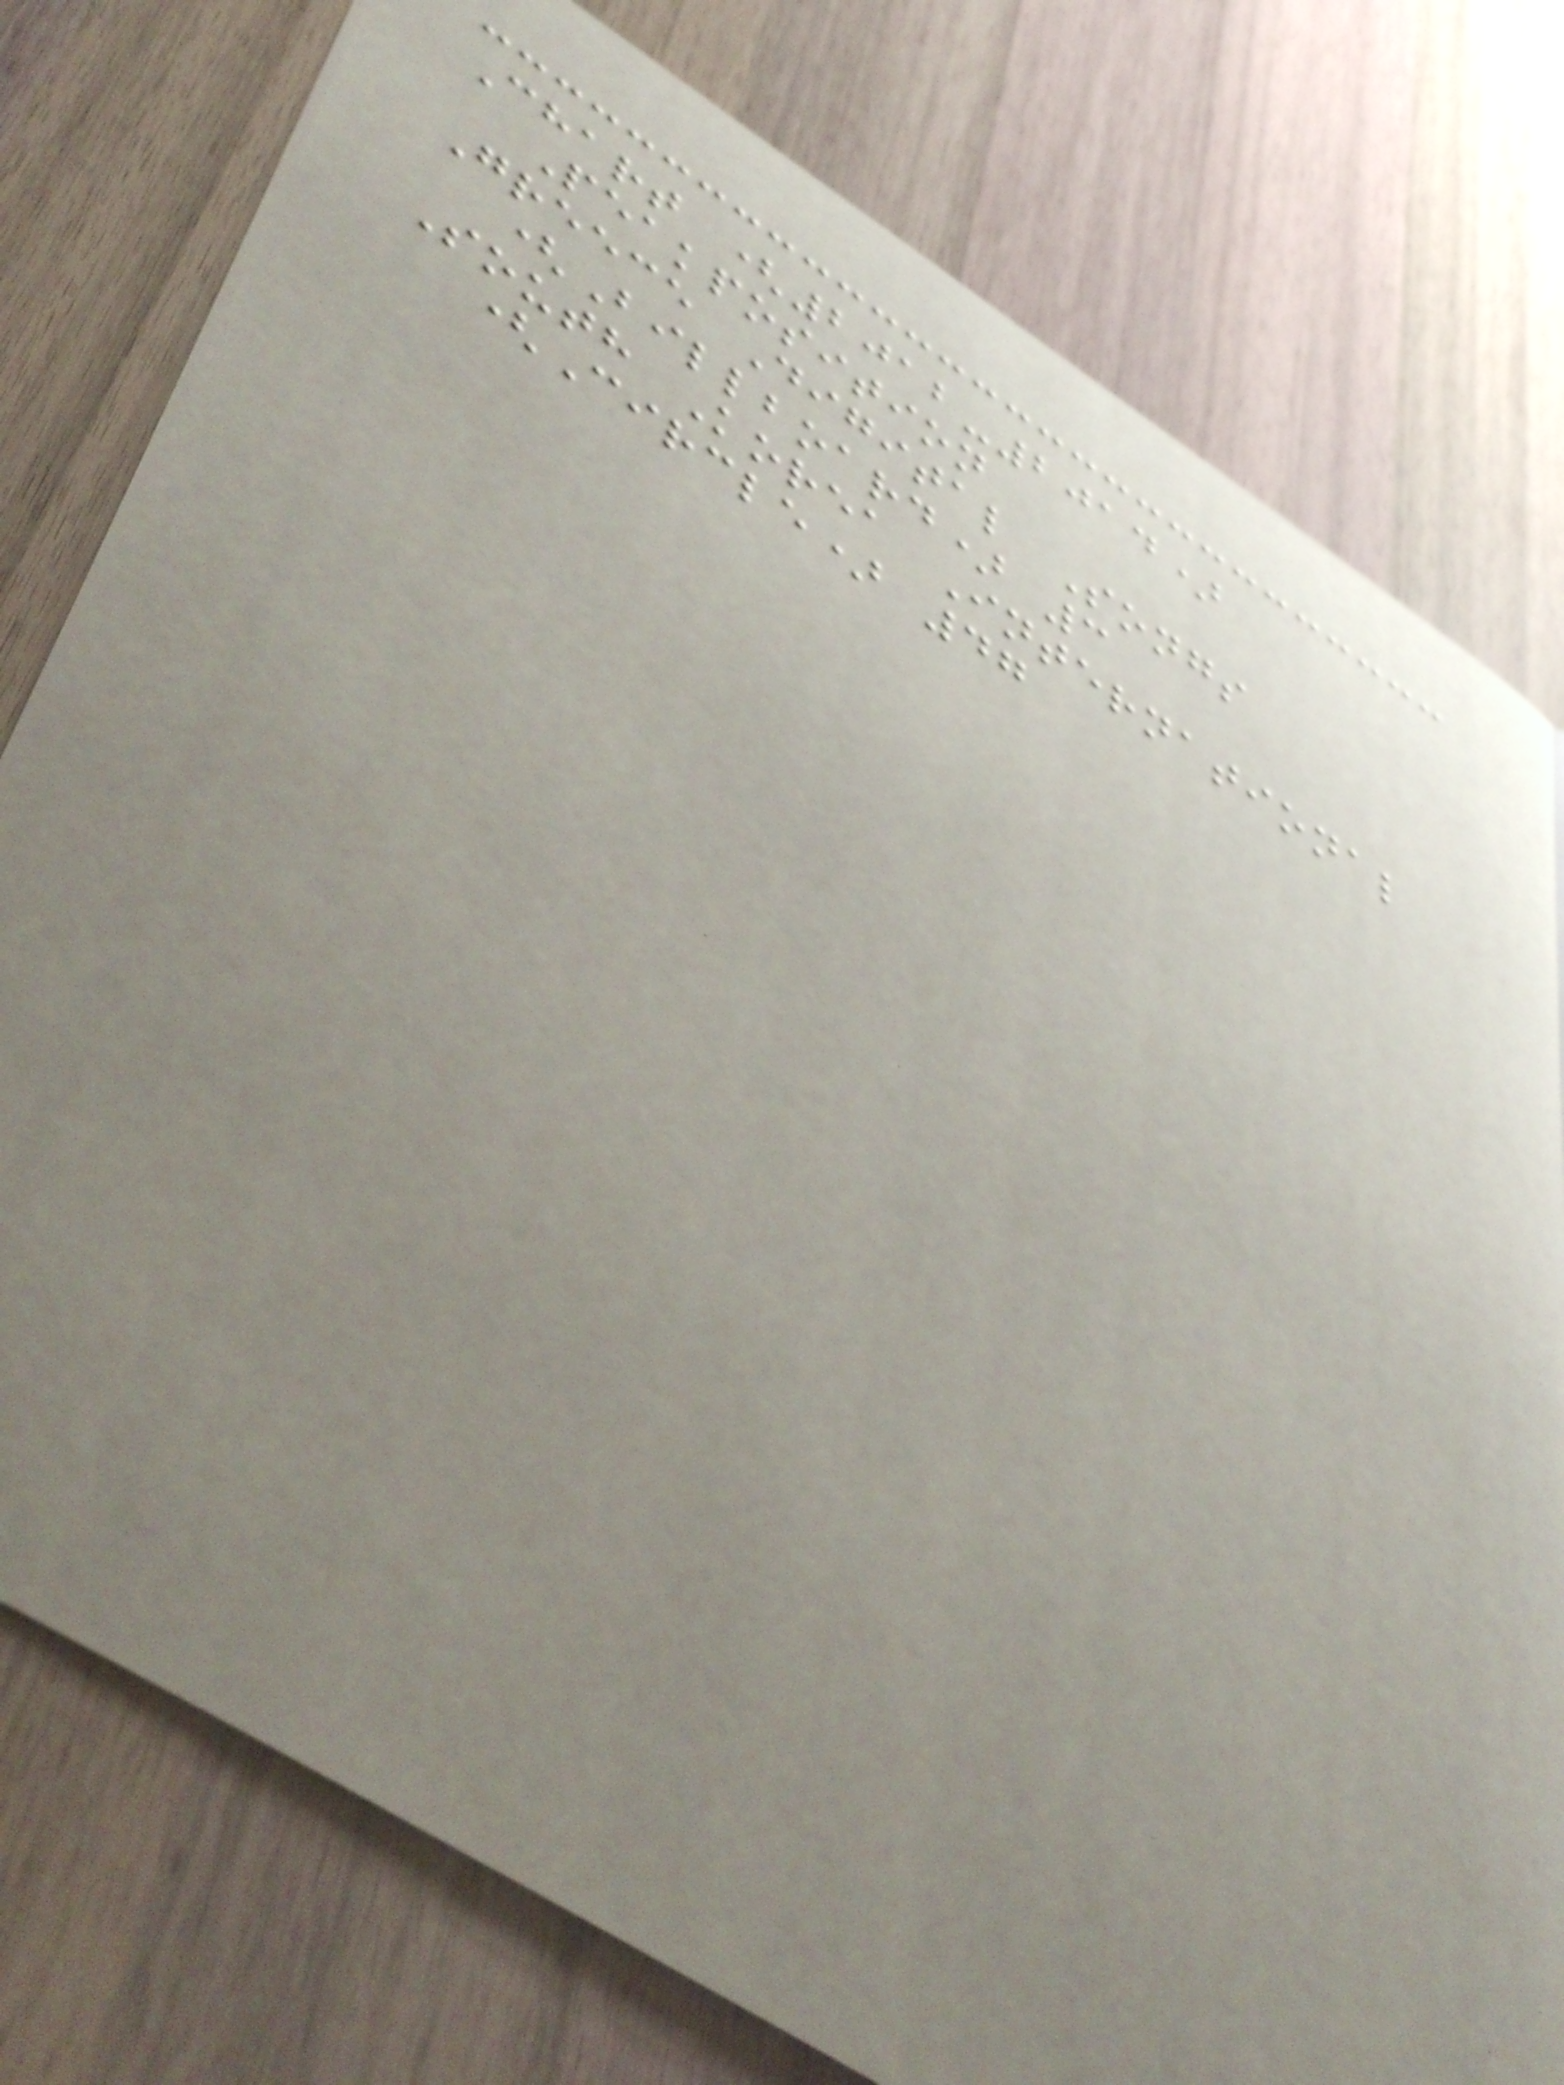Chart (2012-2014)
Peakposition
Greece Digital Songs
(Billboard) 3
South Korea International
(Circle) 47
